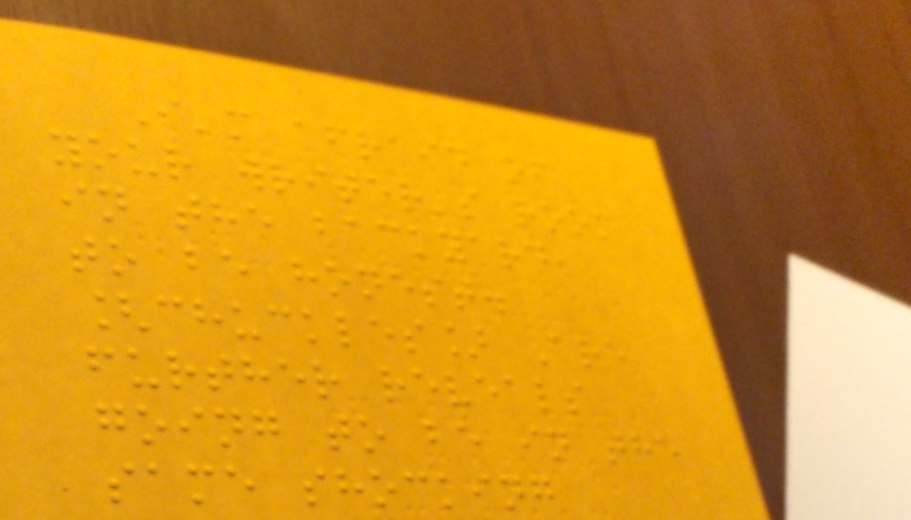I'm afraid of
your writer's room
in the backyard,
to be honest.
[chuckles] Are
further reveals
going to be in the
same shocking
